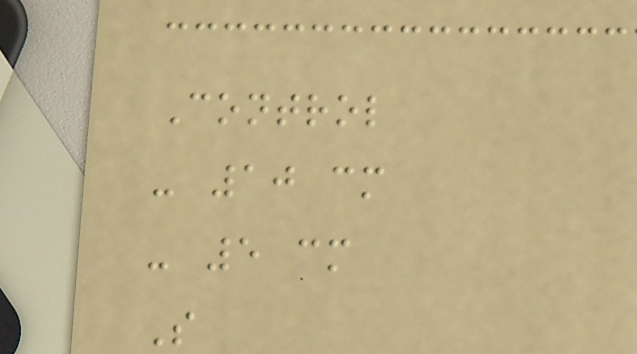Control
- 10 cm
- 5 cm
S
